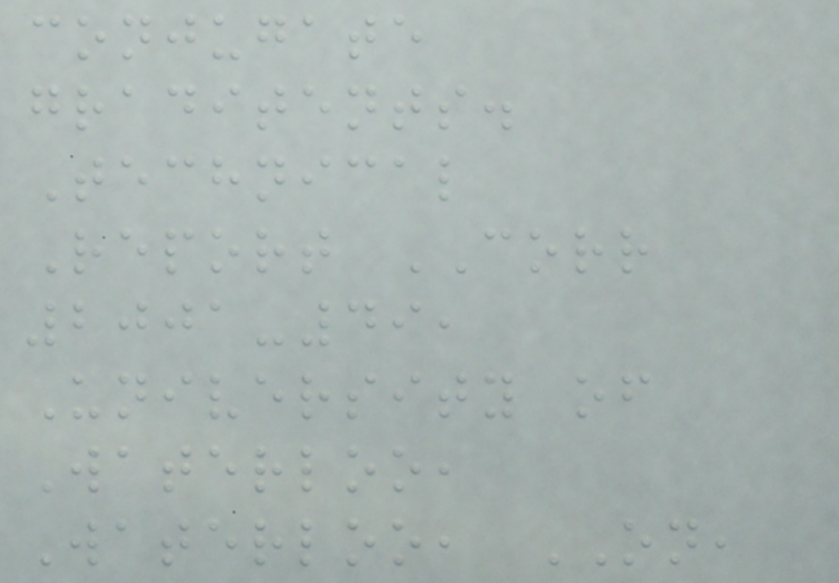conjugate
graditents.
Technical
Report CORR
2001-49,
University of
Waterloo,
Waterloo, ON,
